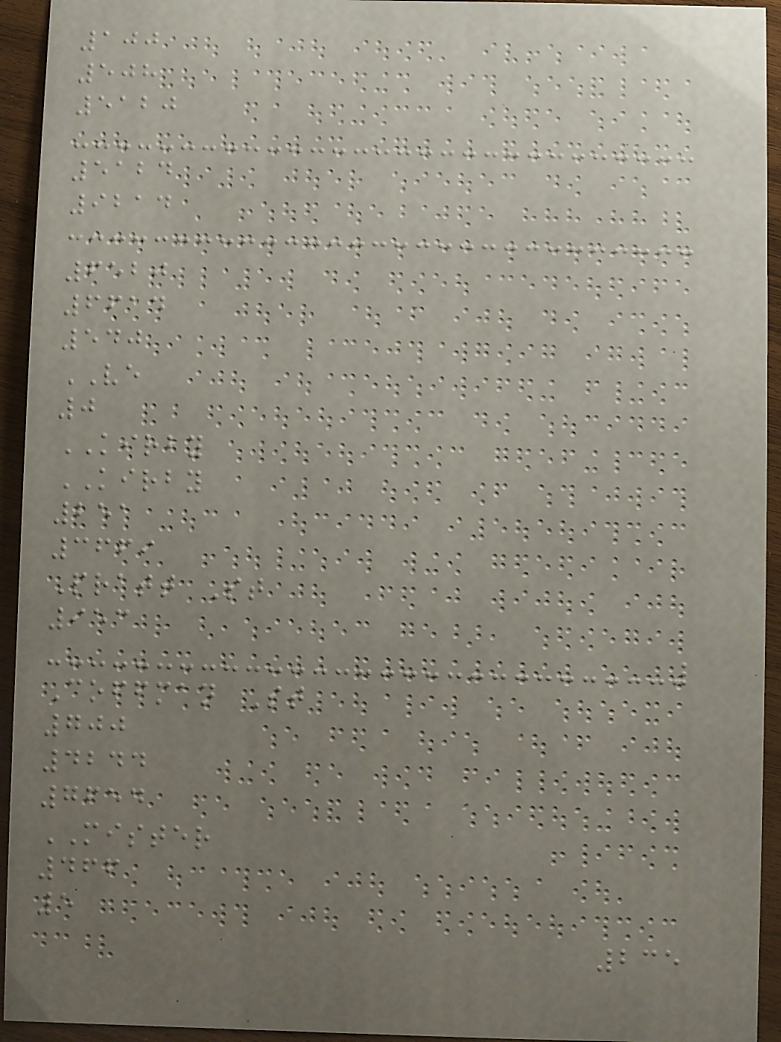100
508
5120
5124
9214
6520
6614
540
VE
0
KIRBY
KIRBY
251
3669
Pratt St
953
Coffman St
700
4244
7654
MISTER
466
5
235
